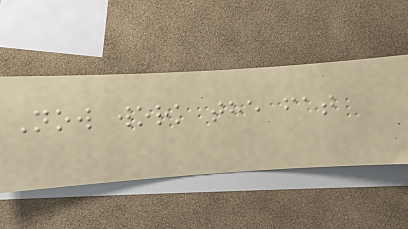Now work the fat
